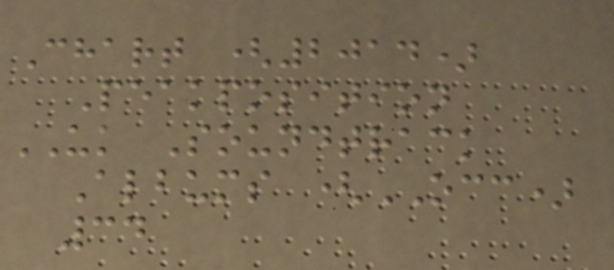Chart (2014)
Peakposition
UK Soundtrack
Albums (OCC)
34
